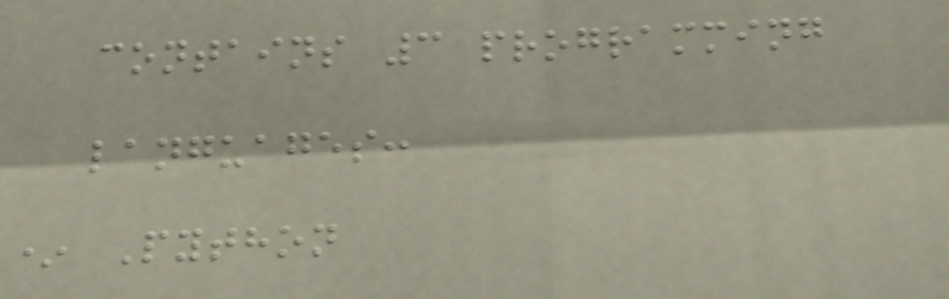contains 3 programming
languages:
* Python
